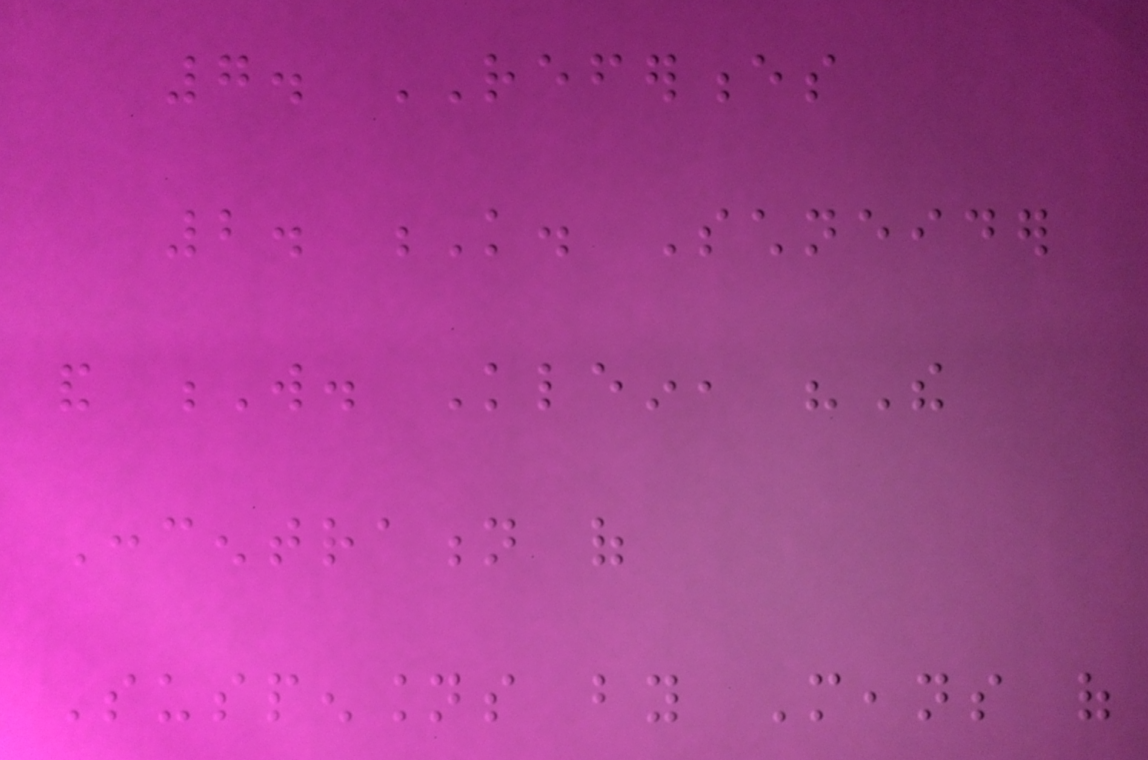7. REFERENCES
2. K. Schneider
and W. Klein, "The
Concentration of
Suspensions by Means of
